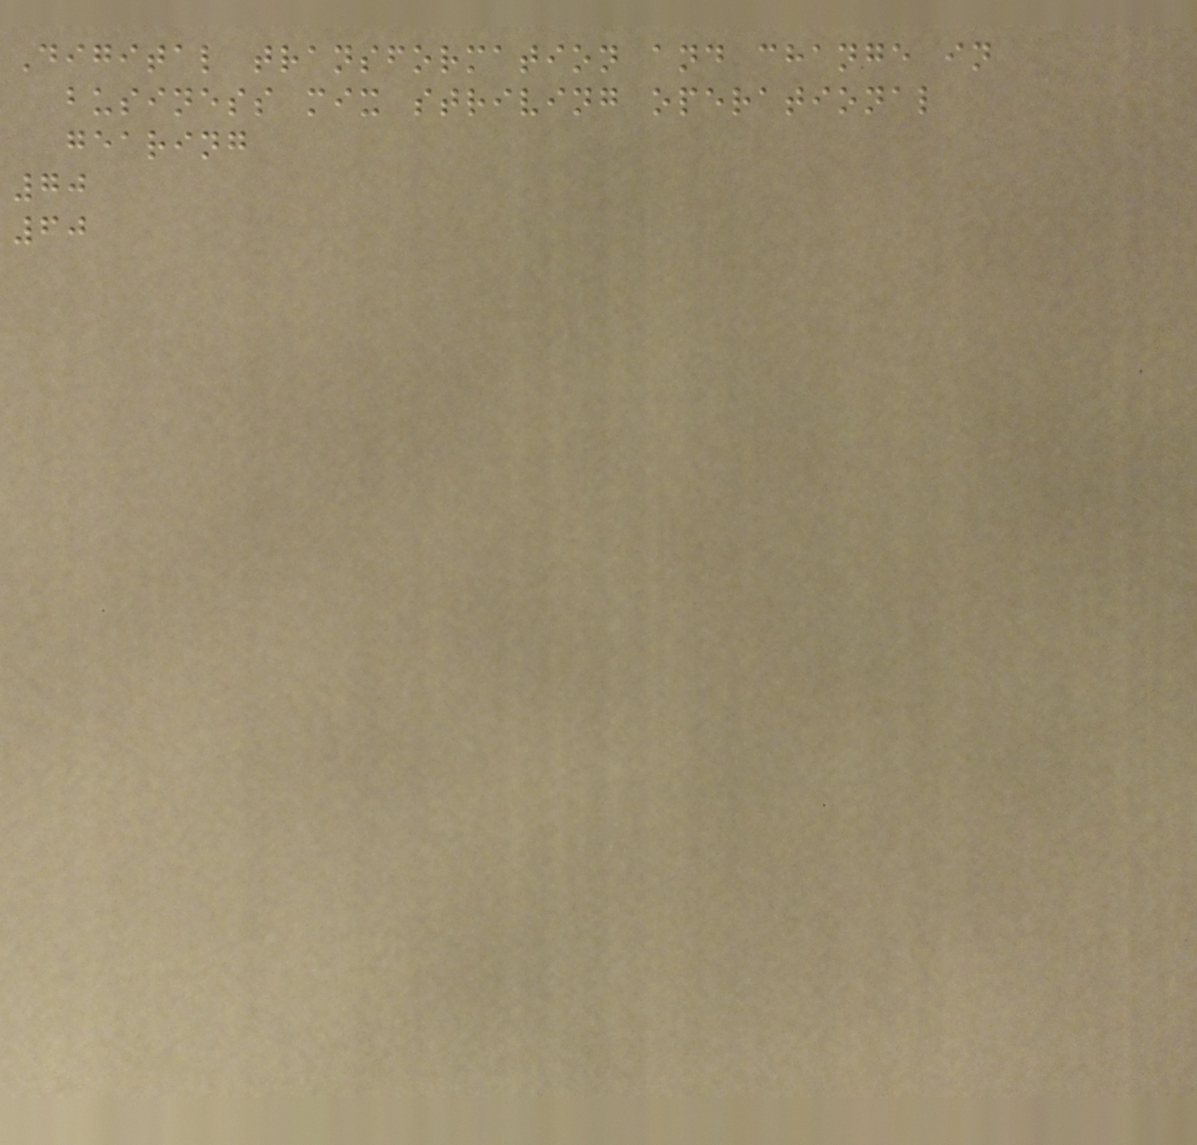Digital transformation and change in
business mix striving operational
gearing
70
60
